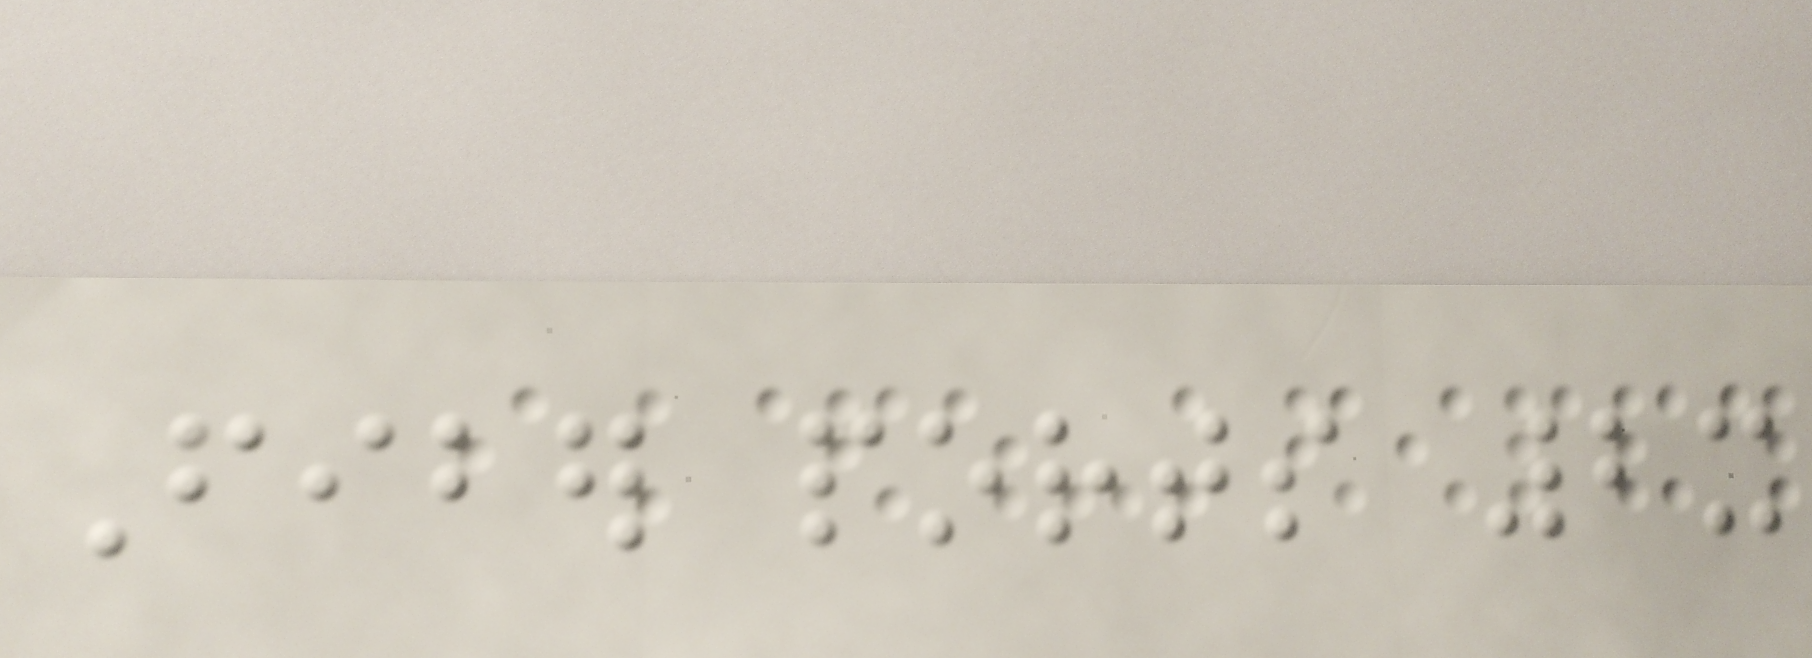Fiber ports 2x
